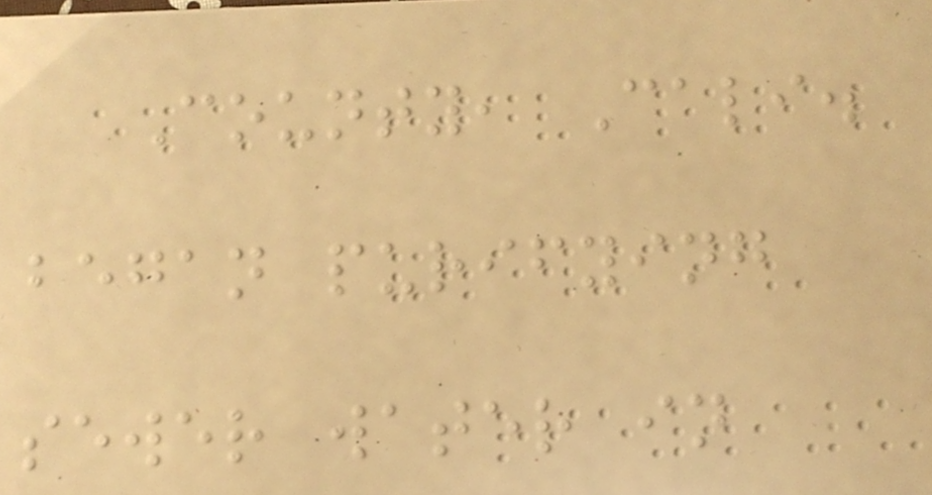County, Cali.
began purifying
sewer water in
